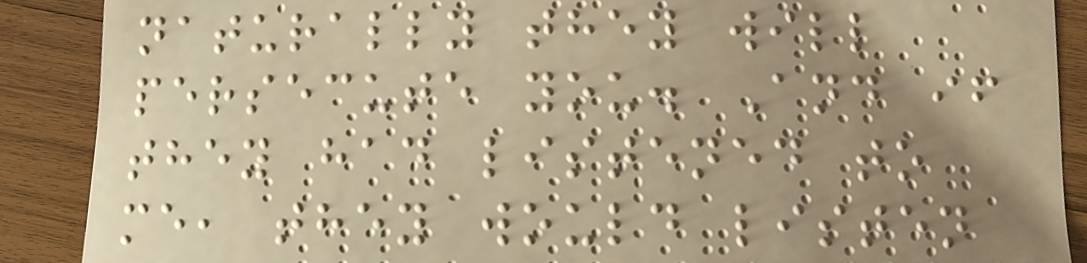naturally they will
persecute you. And if
they had listened to
me, they would listen
